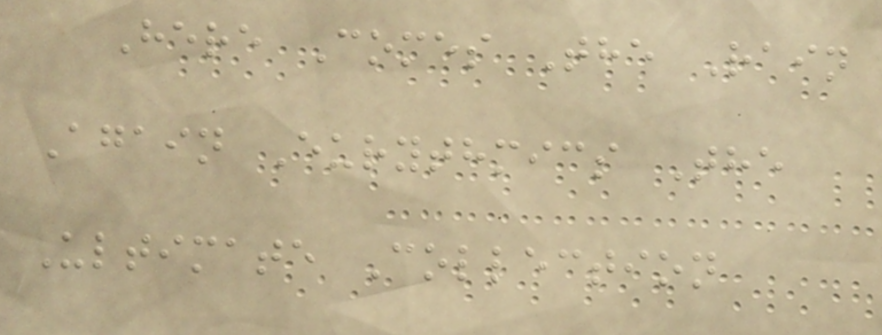Here Comes The Rain
Again Eurythmics The
Ultimate Collection
